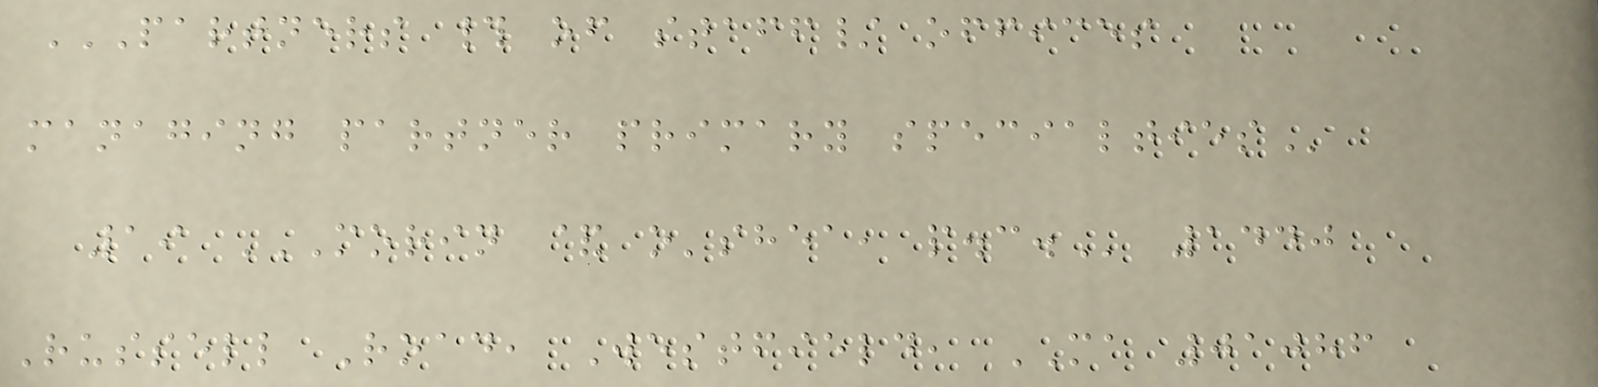PARTNERS # OF STAFF/ OFFICES
MANAGING PARTNER PRIMARY SPECIALTIES
19 MORIN & O'SHEA, P.C. 1440
Russell Road, Westfield, MA 01086
